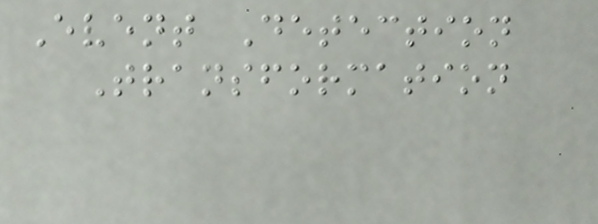Event Detection
Transformation
